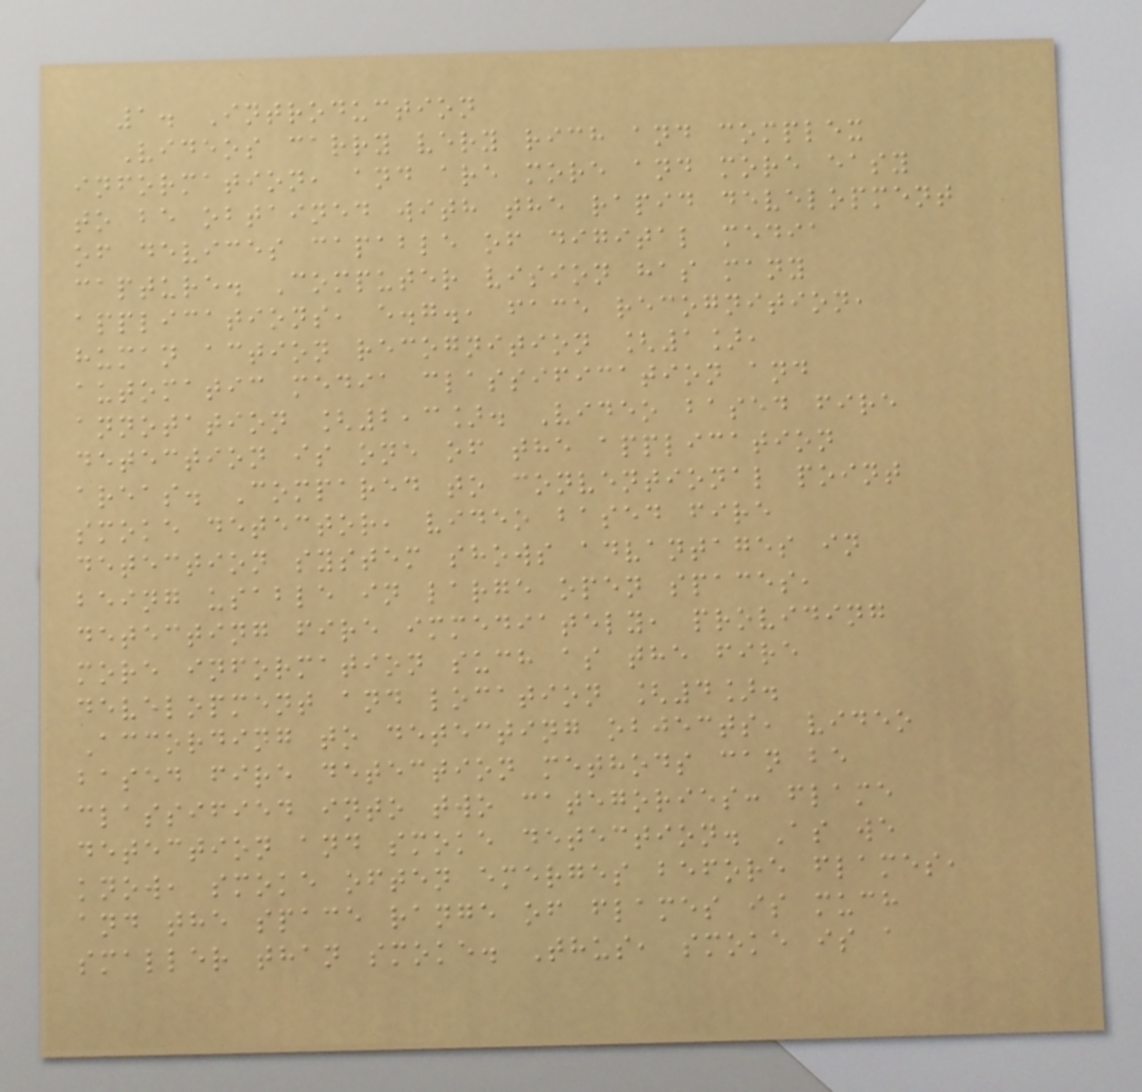1. Introduction
Videos carry very rich and complex
information, and are more and more easy
to be obtained with the rapid development
of devices capable of digital media
capture. Computer vision has many
applications, e.g., face recognition,
human action recognition [1],
automatic media classification and
annotation [2,3]. Video based fire
detection is one of the application
areas. Compared to conventional point
smoke detector, video based fire
detection system shows advantages in
being usable in large open spaces,
detecting fire immediately, providing
more information such as the fire
development and location [4].
According to detecting objects, video
based fire detection methods can be
classified into two categories: flame
detection and smoke detection. As we
know, smoke often emerges before flames,
and the space range of flames is much
smaller than smoke. Thus, smoke is a
